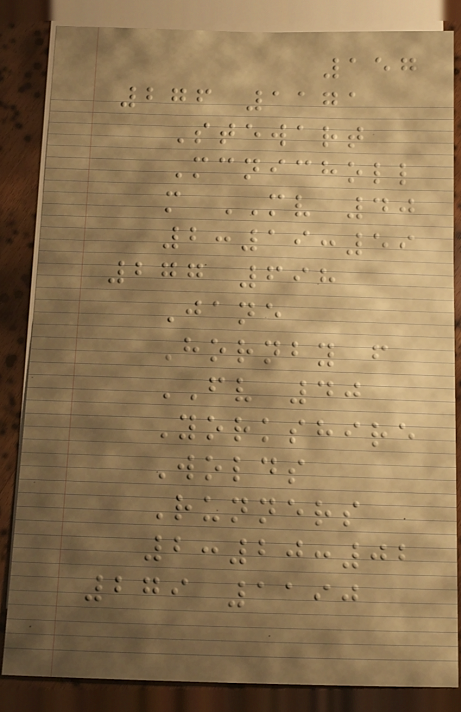157
276 1171
Stewart
Mcnicholl
m MV 40
2:19:59
277 698
Jane
Hornby f
FV 40
Yorkshire
Wolds
Runners
2:20:02
279 1190
